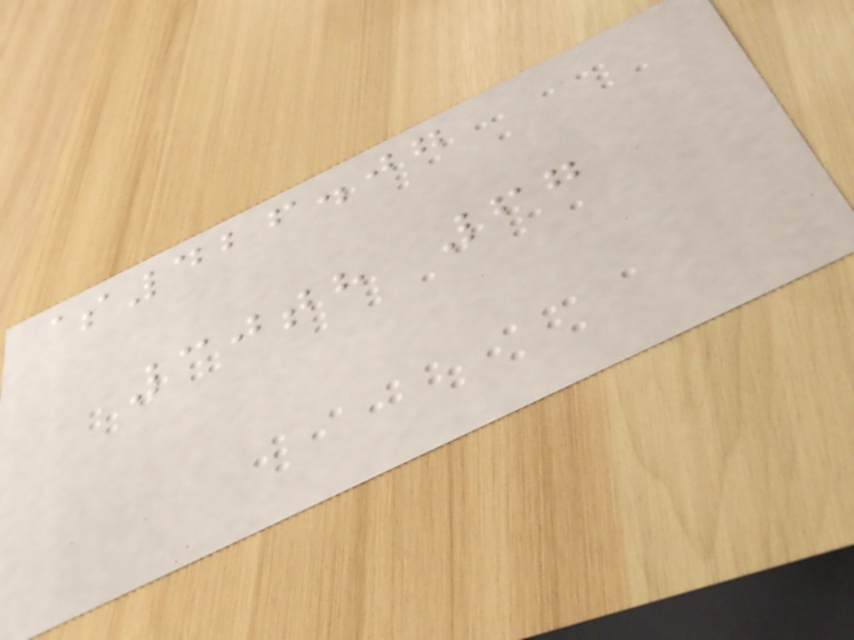$426.07
30th 67
